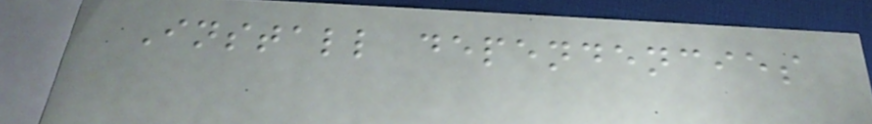Install dependencies
